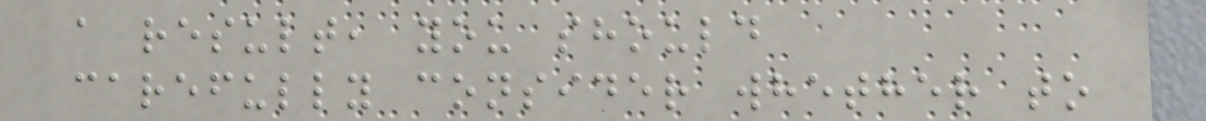a result, you should
carefully consider whether to
